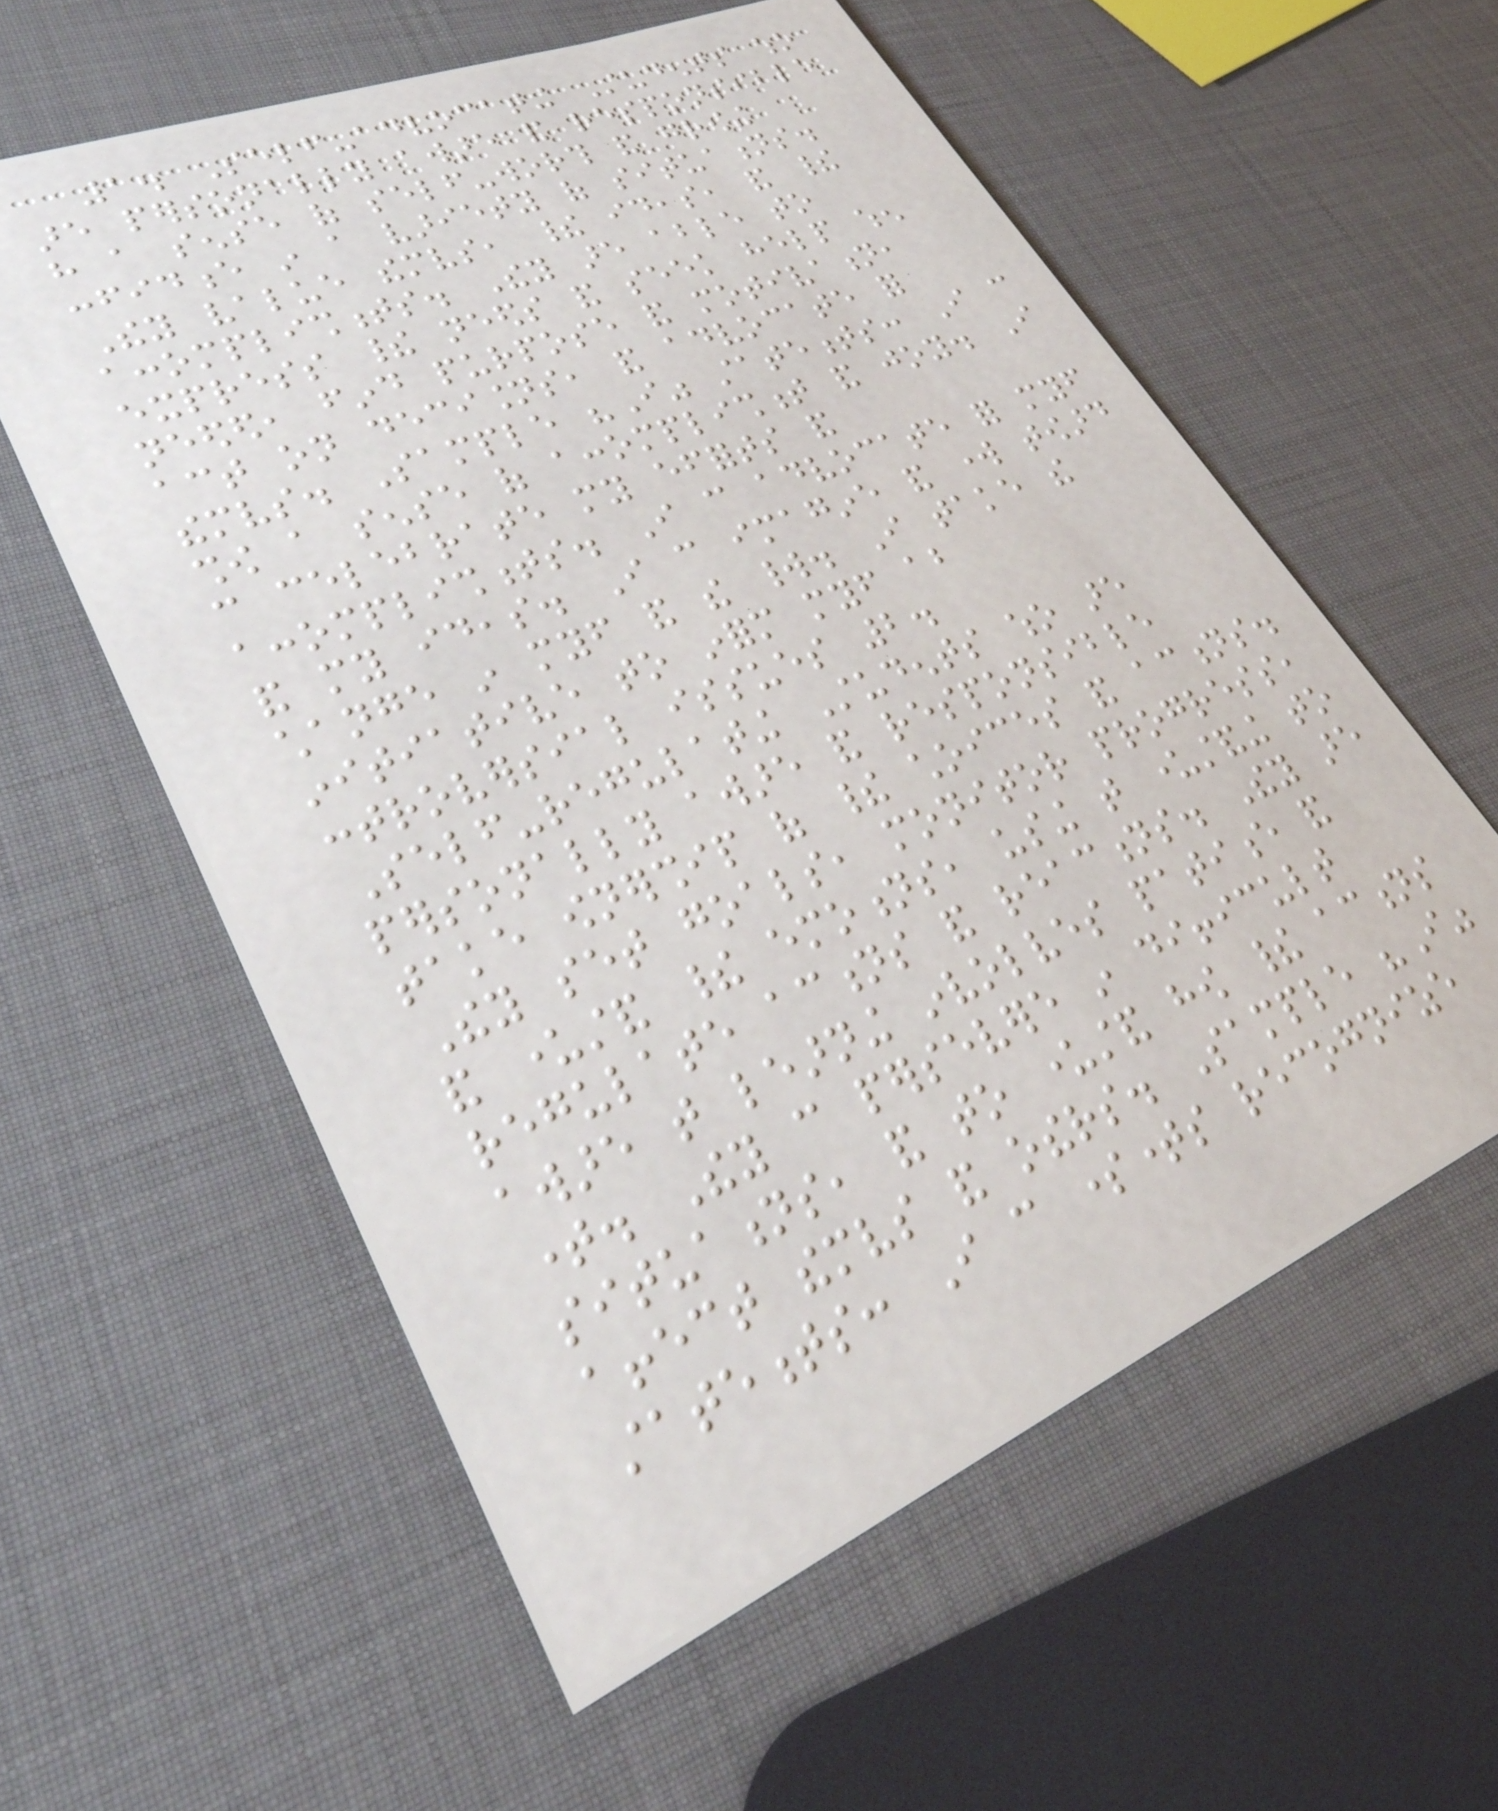1. Self-advocating Students who
are personally aware and responsible
have a sense of self-worth and growing
confidence in a variety of situations.
They value themselves, their ideas, and their
accomplishments. They are able to
express their needs and seek help when
needed, find purpose and motivation,
act on decisions, and advocate for
themselves. Sample "I" statements: I can
show a sense of accomplishment and joy. I
can celebrate my efforts and
accomplishments. I can advocate for myself
and my ideas. I can imagine and work toward
change in myself and the world. I take the
initiative to inform myself about
controversial issues 2.
Self-regulating Students who are
personally aware and responsible
take ownership of their choices and actions.
They set goals, monitor progress,
and understand their emotions, using that understanding to
regulate actions and reactions. They are
aware that learning involves patience and
time. They can persevere in difficult
situations, and to understand how their actions
affect themselves and others. Sample "I"
statements: I can sometimes recognize
